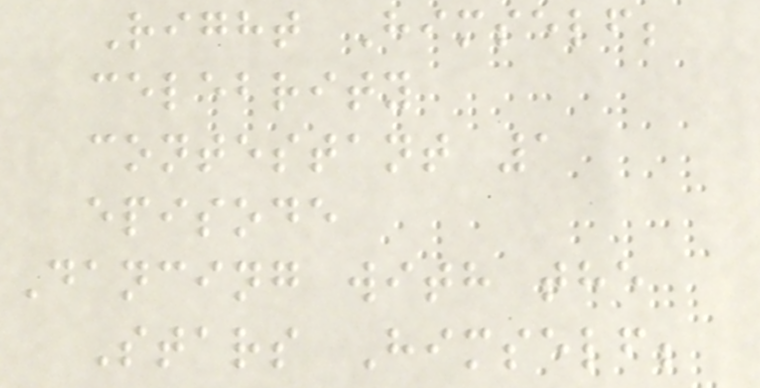Right Himself;
celebrity
contestant 1
episode
Dancing with the
Stars Himself;
